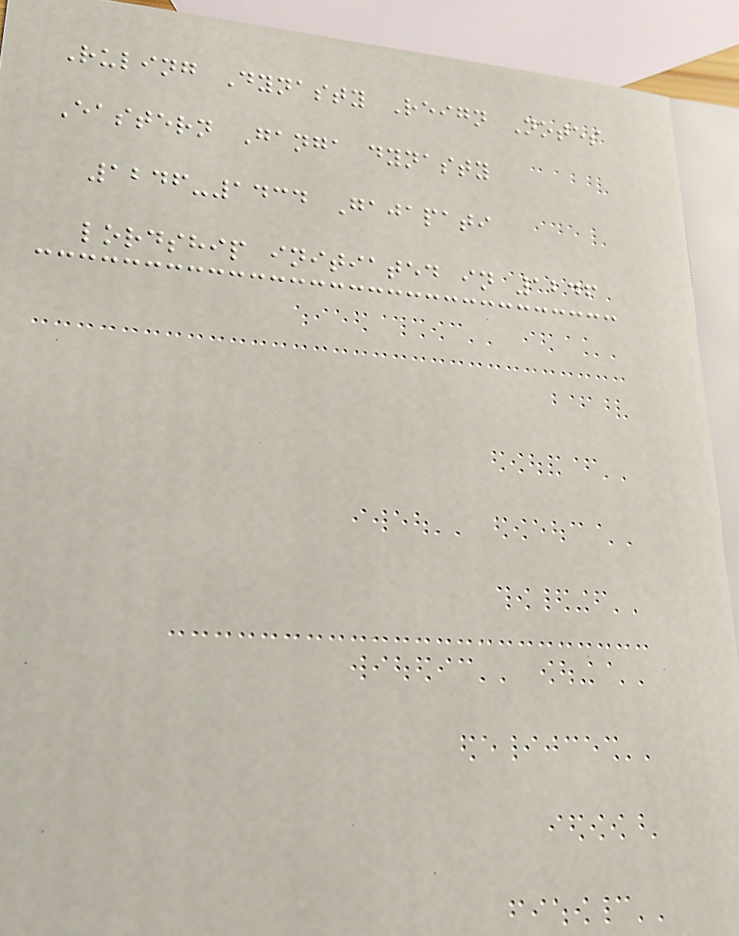Ruling Dynasty Reign Notes
Eastern Ganga dynasty
1246-1434 Gajapati
lordship initiated in 1246
